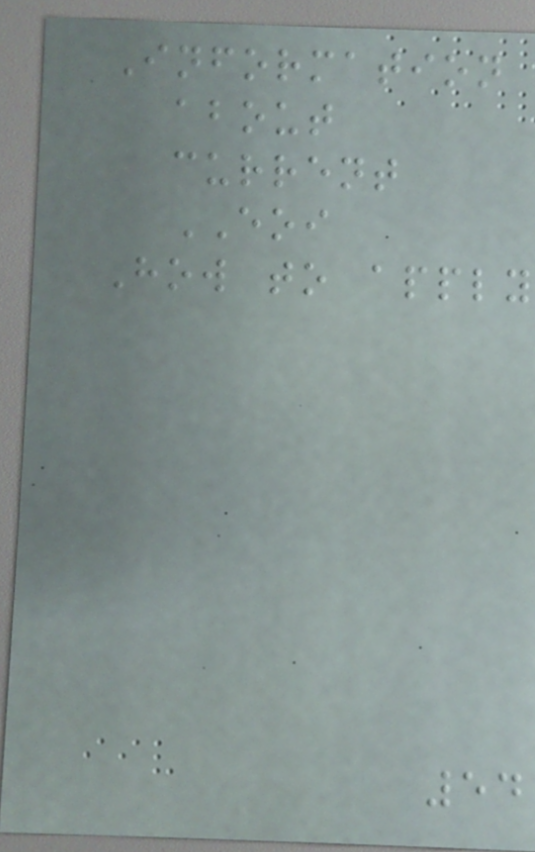Information
about
current
EOI
How to apply
54
